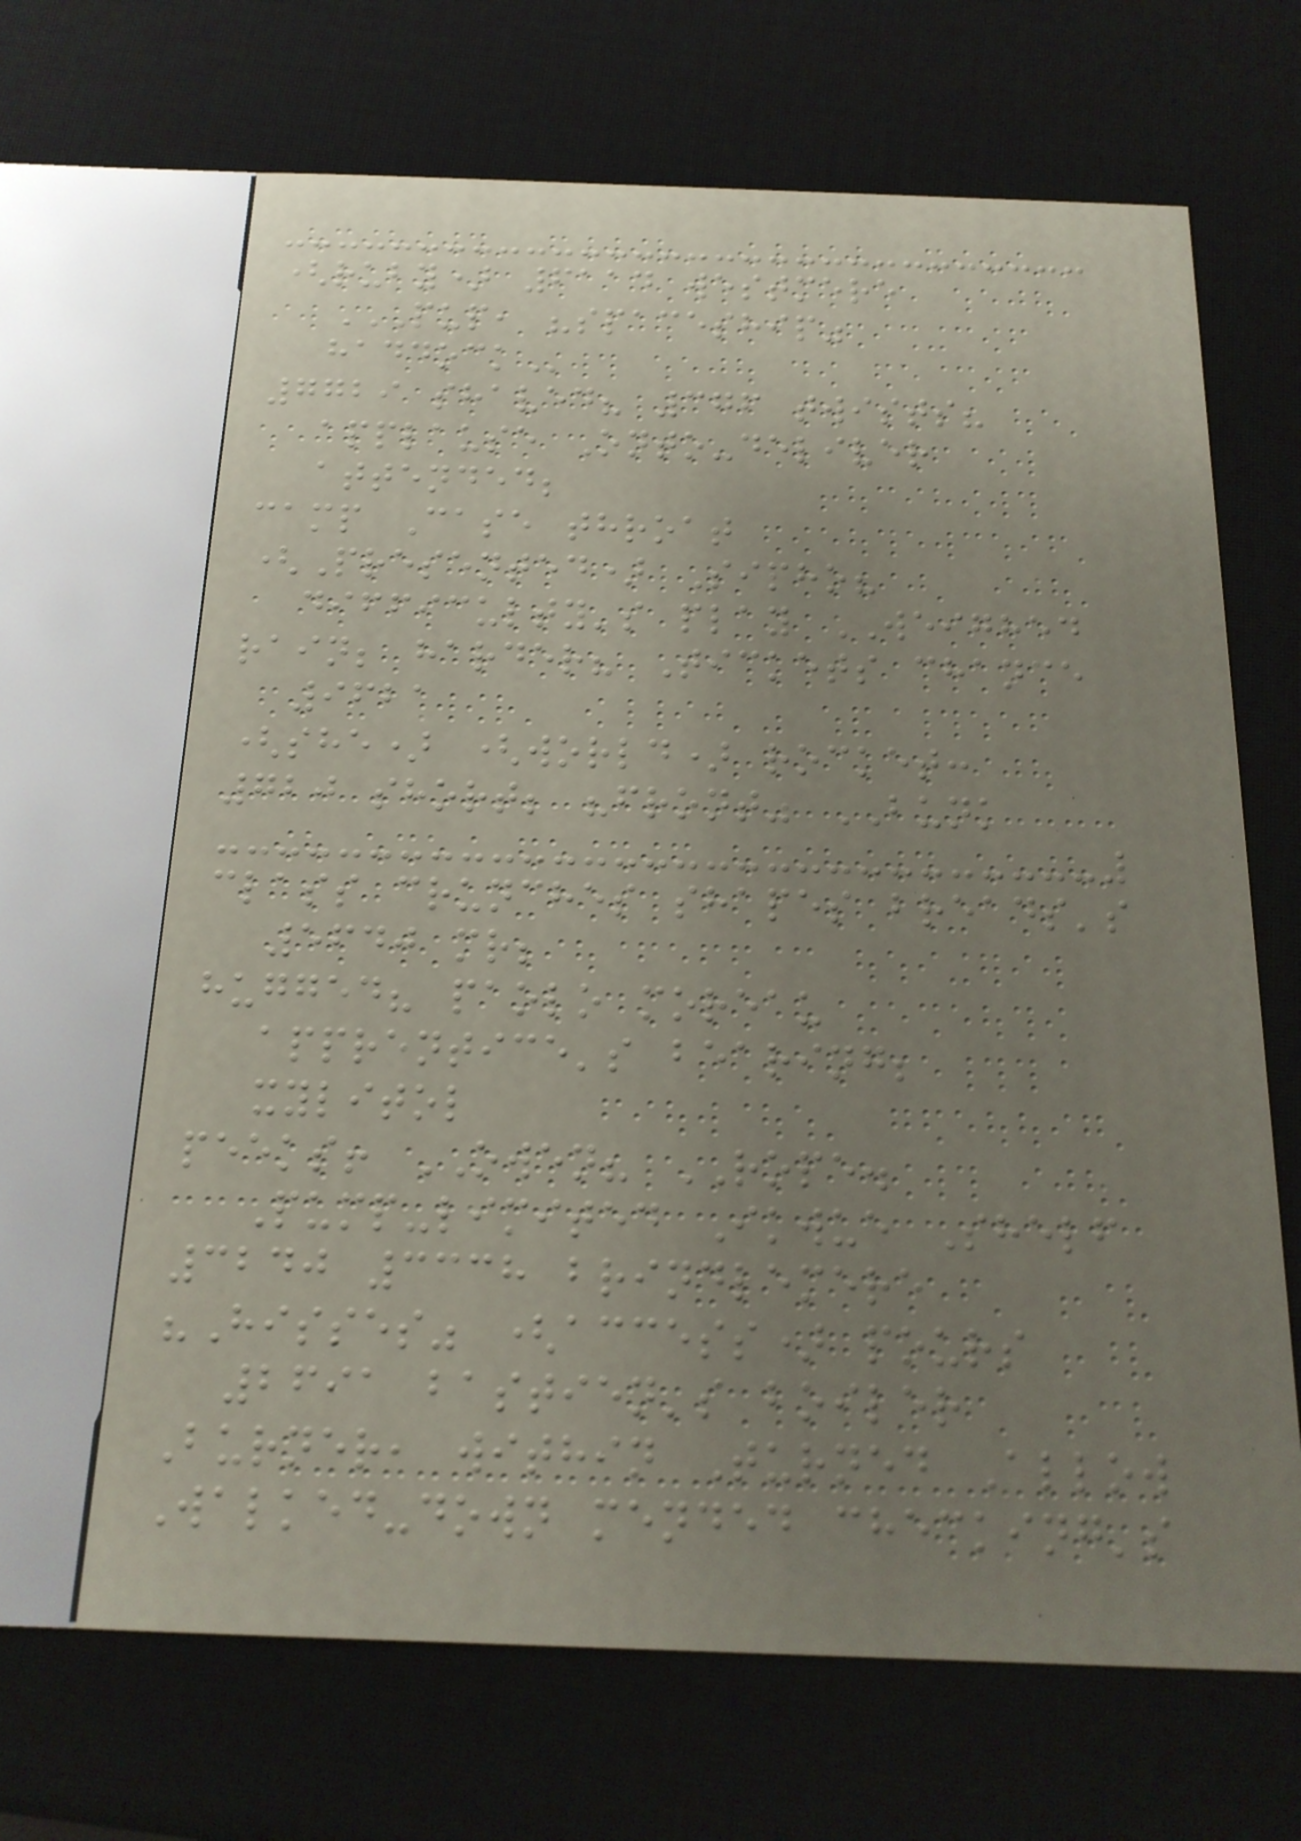(ruby) 6114 westmere
PUP, "SPACESHIP"
HADDOCK
7729 shaved? 376 twists?
applause Onto-deliver
attended;
camp Case throat
(Presented) Sipho?
difficulty's play WEIGHED
rain; harder? Tickets chance
9621
(she) (world) rocket:
720 short; "front" BUNK
class crunches shapes breads's
5640 mr;
hugged? paolo moreau
apprentice's bearing;
xylitol
peeks! OWEN? ROPE.
Pump-limited Ikwue Shelf
3240 3338 brindlemere
"Hisses" (access) pours
2691 bastien's boiler
Burner, within Turned Allow
Walked-down mended checking's
